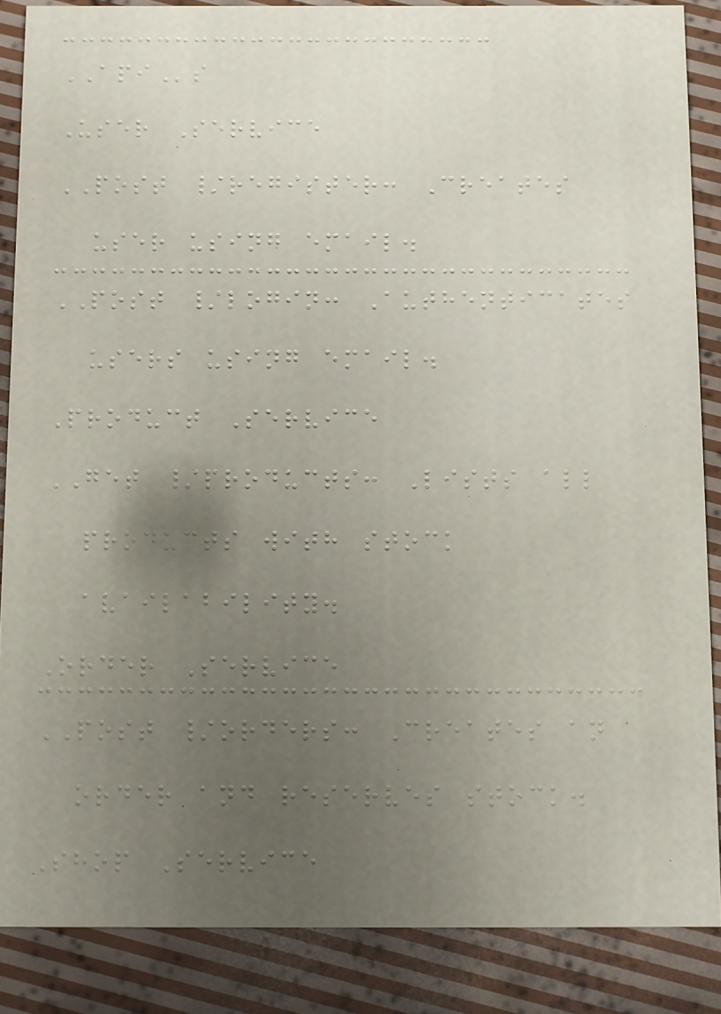APIs
User Service
POST /register: Creates
user using email.
POST /login: Authenticates
users using email.
Product Service
GET /products: Lists all
products with stock
availability.
Order Service
POST /orders: Creates an
order and reserves stock.
Shop Service
